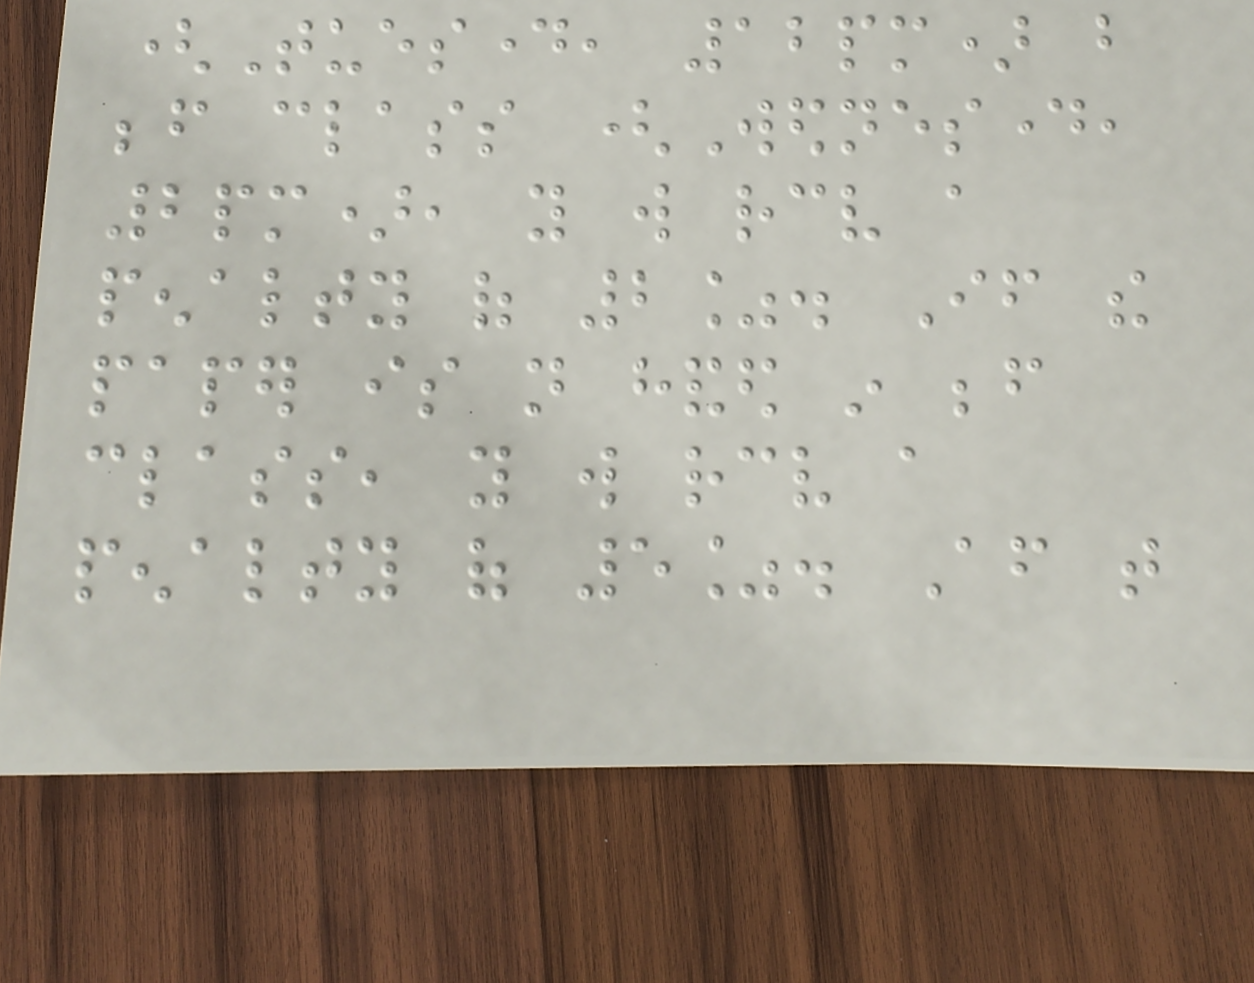(Tuesday, 12pm) but
before class (Wednesday,
2pm), you will receive a
penalty of 2%. If the
paper is not handed in before
class, you will receive a
penalty of 5%. After that
